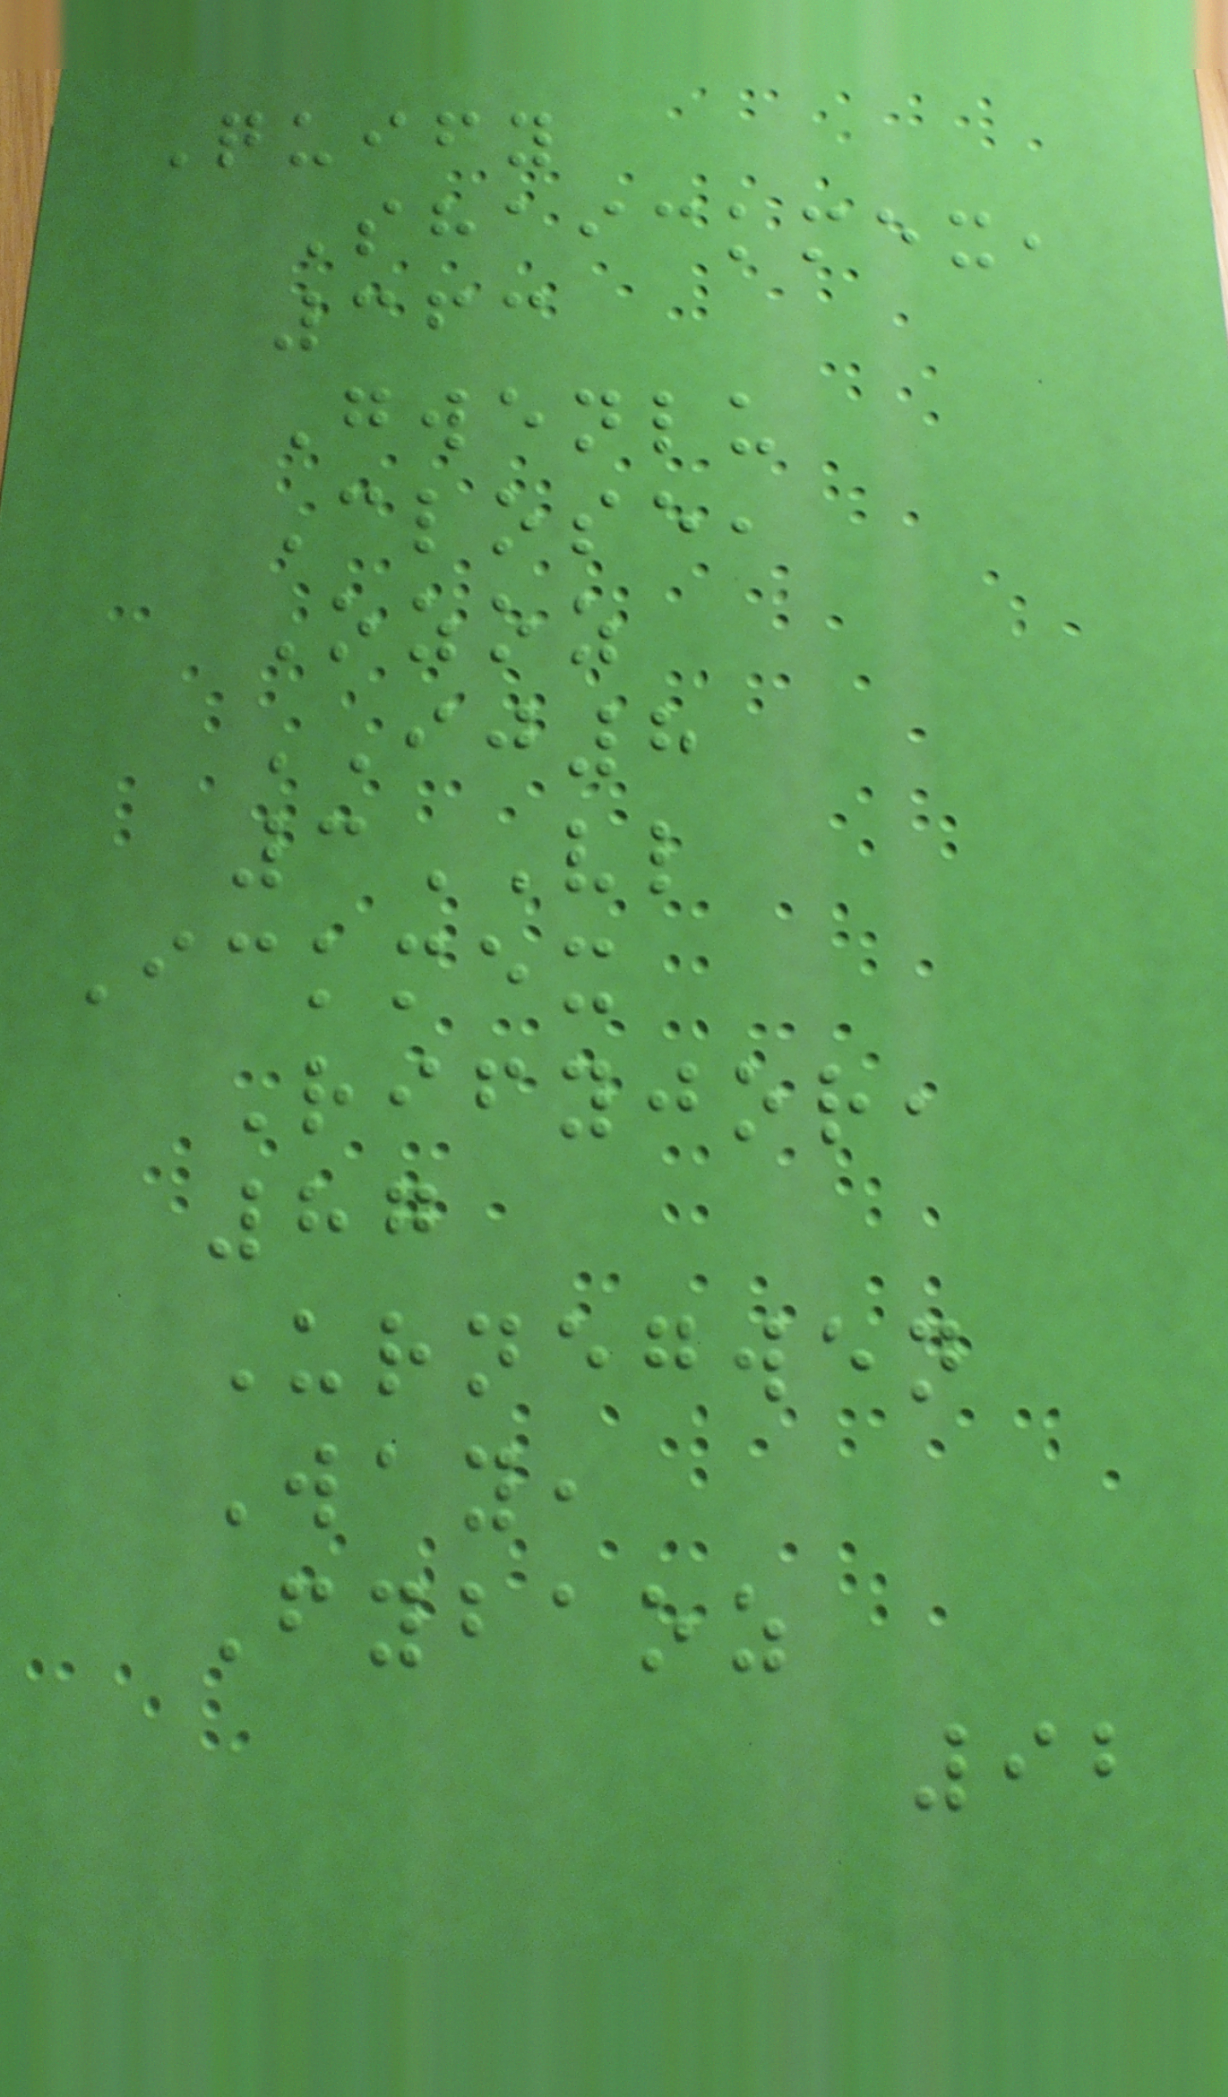Quify
Shaickmex,
363
Gwenlu
Close,
Ozoz
IJ8
3VL
Ickmex
Rifyjor,
87
Urnegwen
Way,
Fybaoz
92
